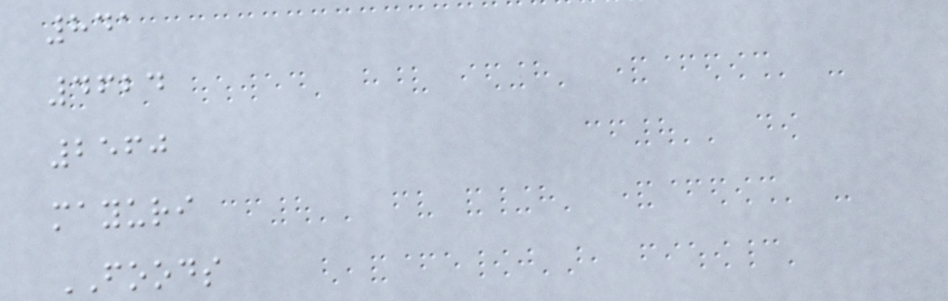841
4624
2560
mayuri
FOODS
